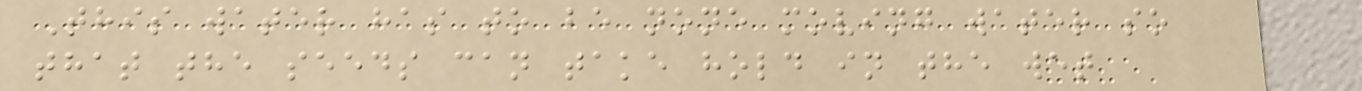This water has to be none moving water so
that the seeds can take hold in the wet
